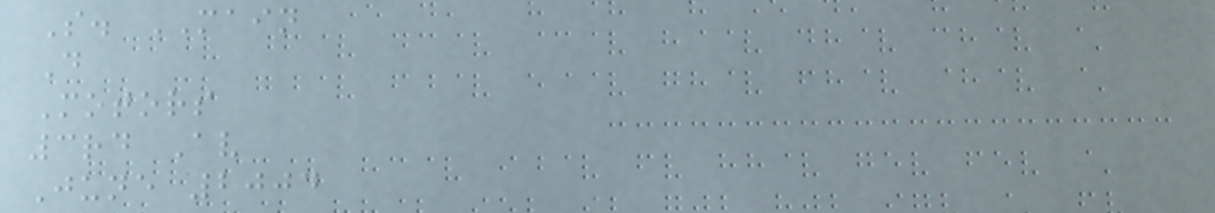S. MAIN
D
Motors
3rd Av
June 2004
